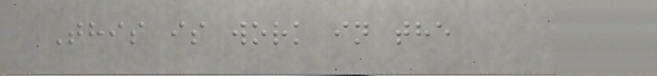This is work in the
